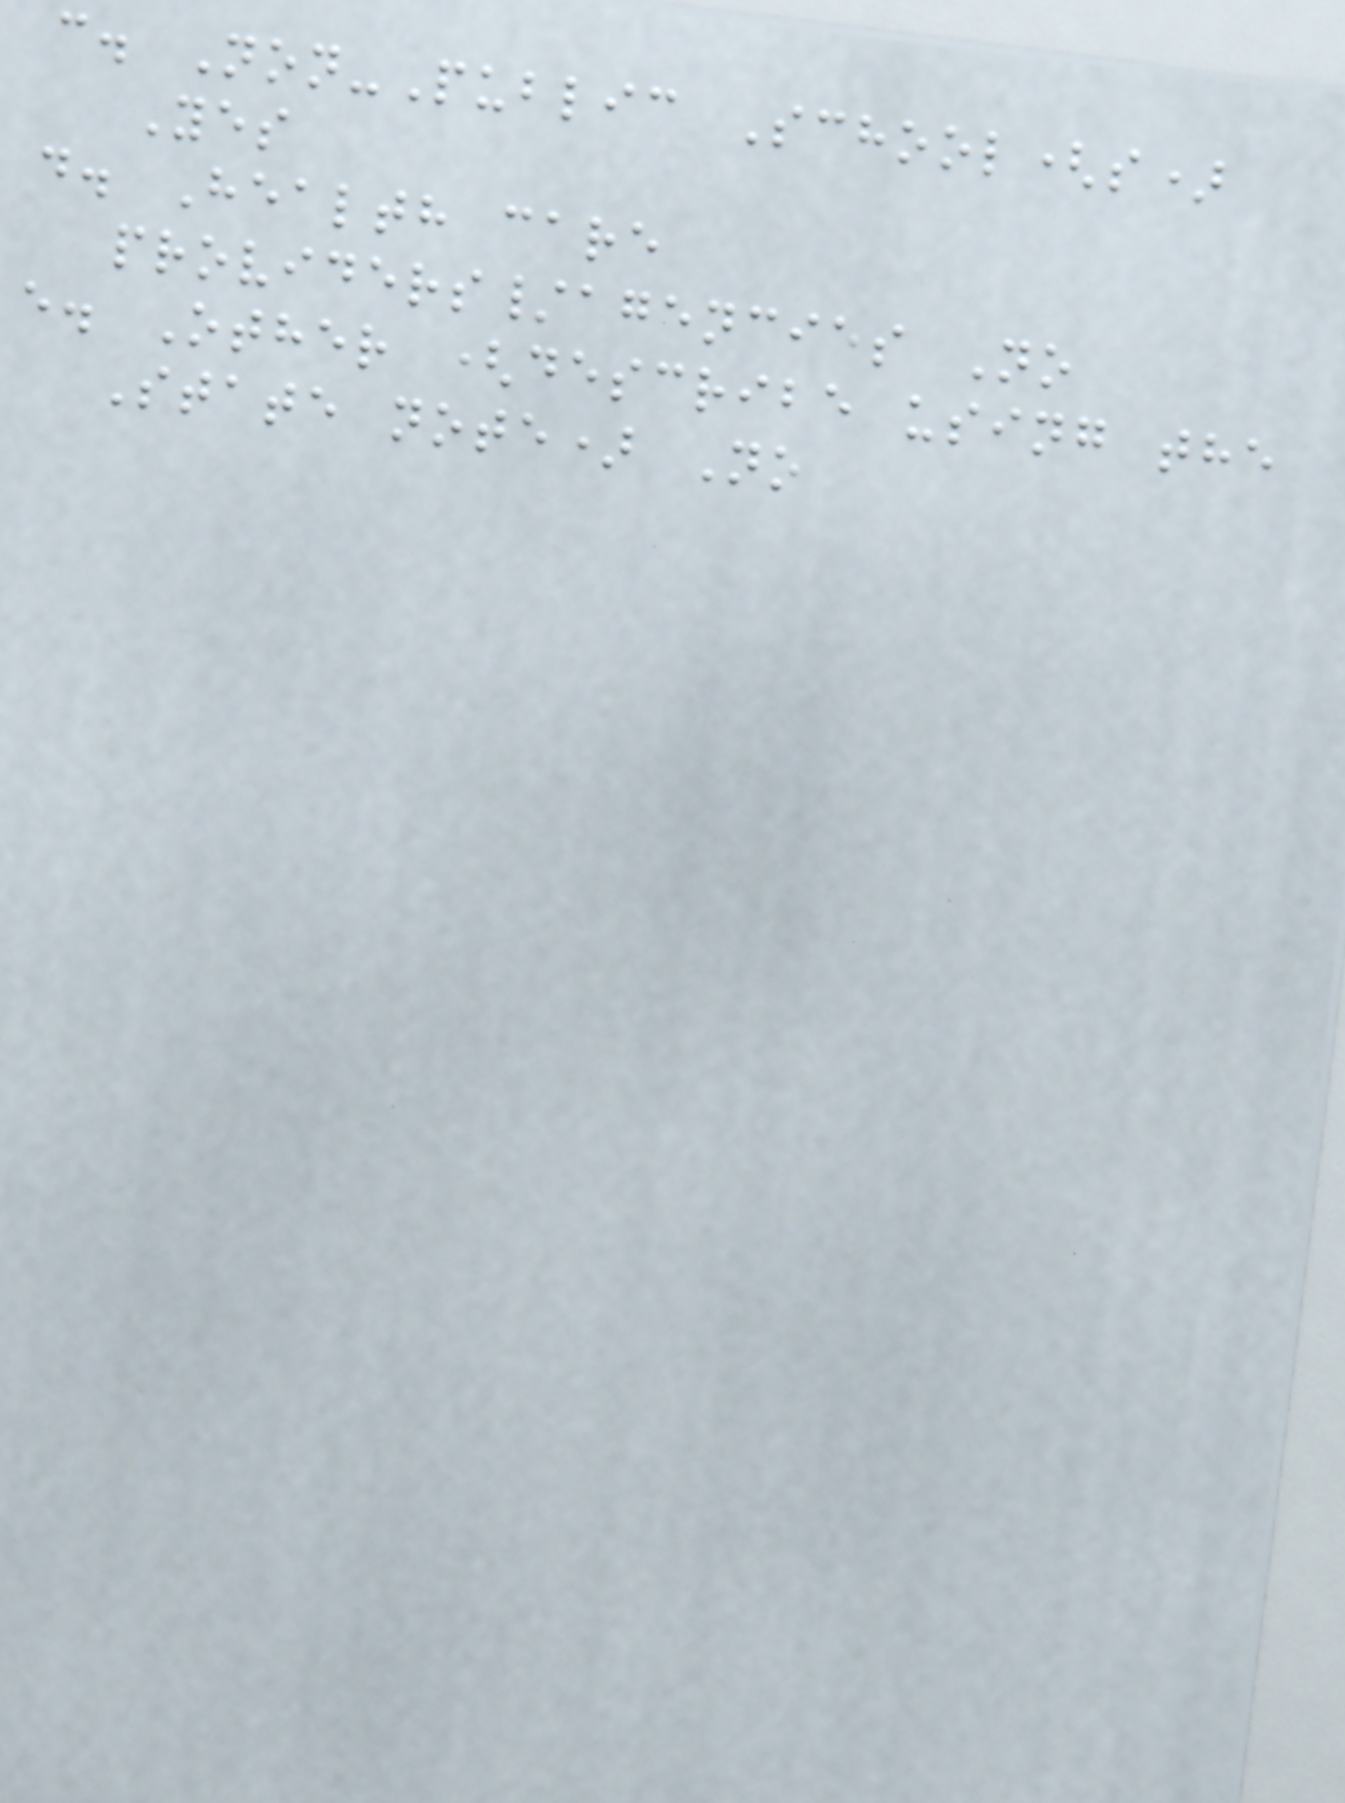c. Non-Public School(s)
Yes
d. Health care
providers/agencies No
e. Other (describe using the
State note) No
